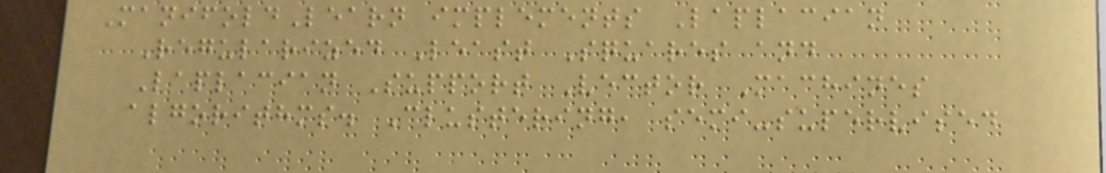ManifoldLearn implements Laplacian
Regularized Least Squares and
Laplacian Support Vector Machines
algorithms. Clustering, semi-supervised
